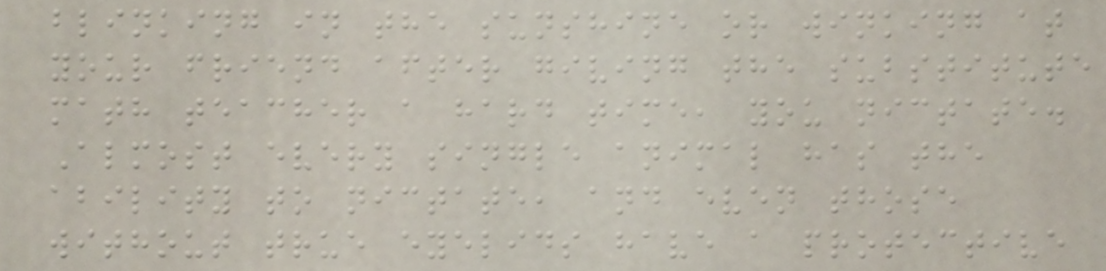blinking in the sunshine or winking at
your friend after giving the substitute
math teacher a hard time, you nictate.
Almost every single animal has the
ability to nictate, and even those
without true eyelids have a protective
